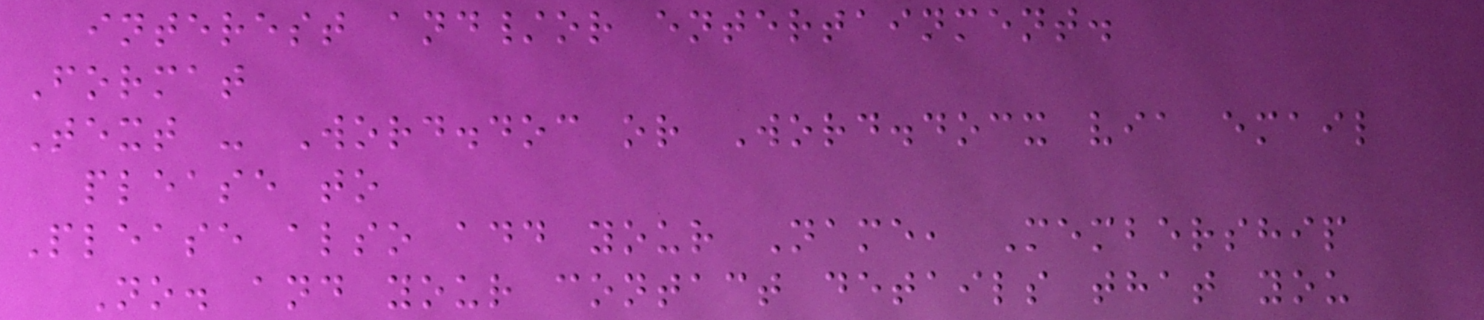interest and/or entertainment.
Format
Text - Word.doc or Word.docx via email
please to
Please also add your Name, Membership
No. and your contact details that you
